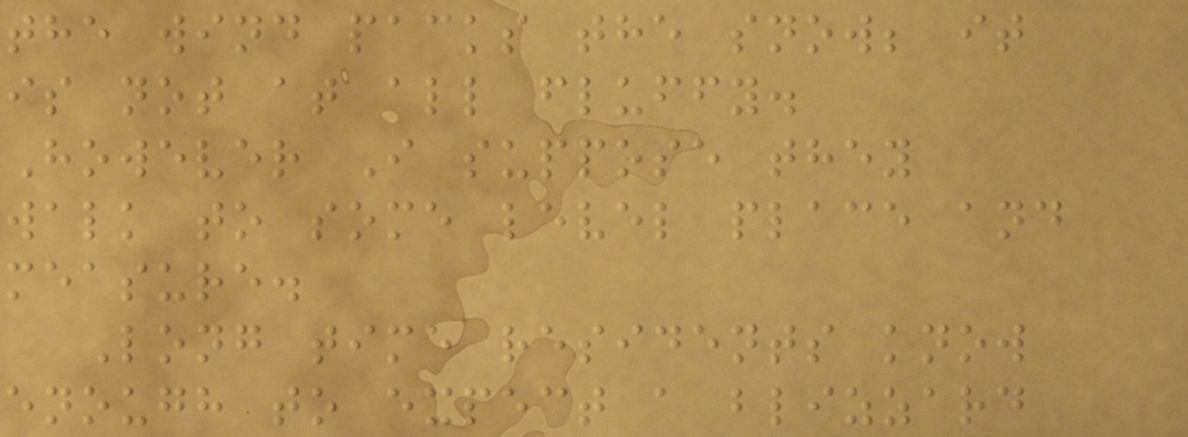the wind packs the snow; it
is not at all fluffy.
However I suppose they
walk to some level place and
measure.
Long time residents know
enough to expect a blizzard
